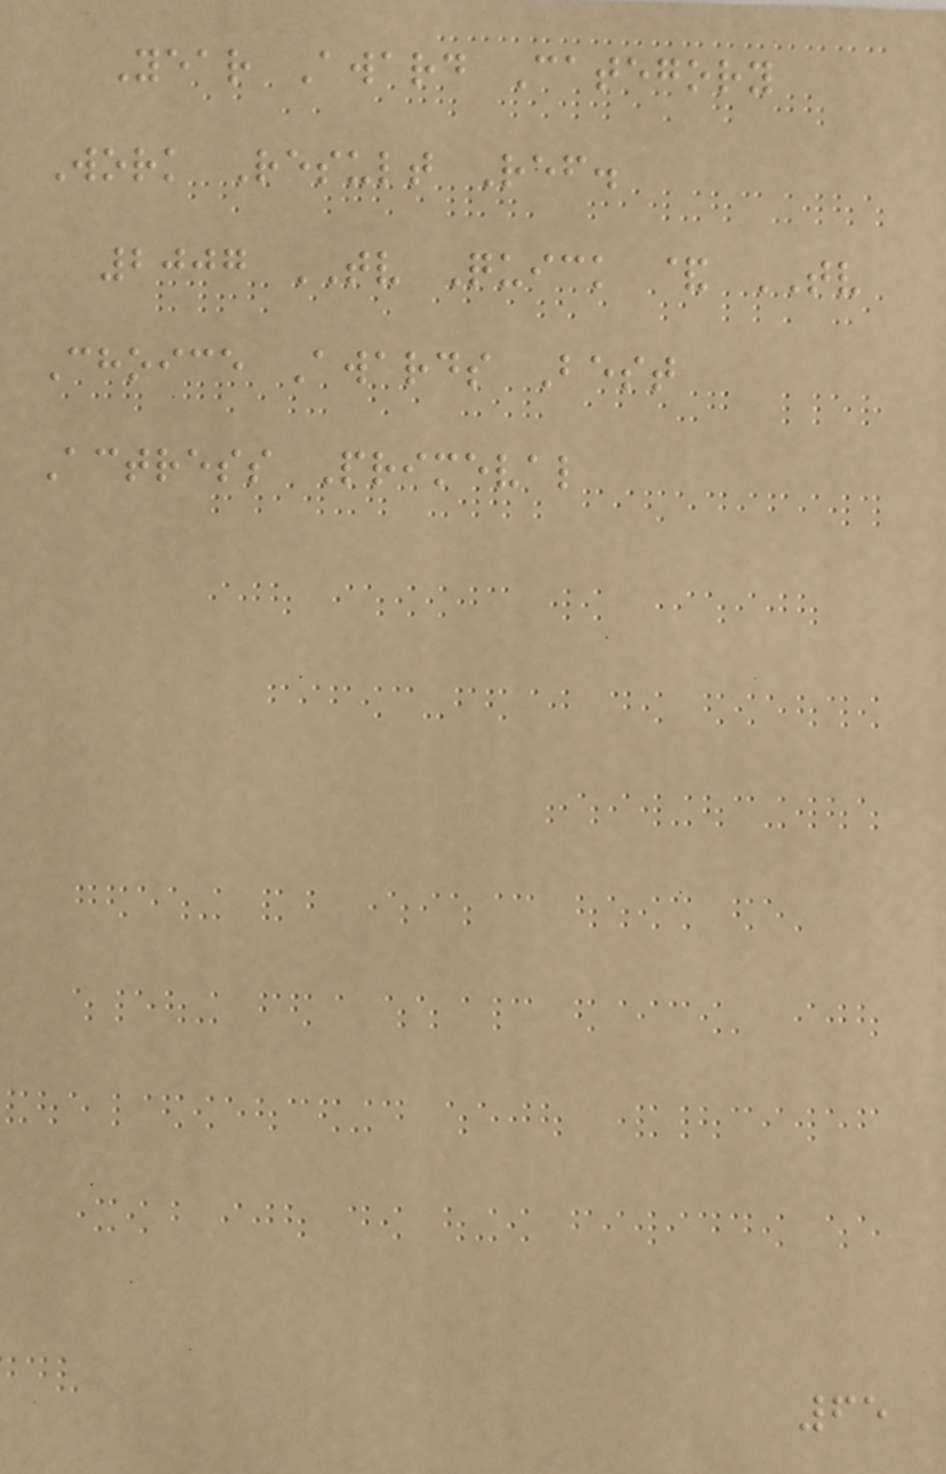Year Award Category
Work Result Ref.
2007 TV Quick & TV
Choice Awards Best
Actress Primeval
65
